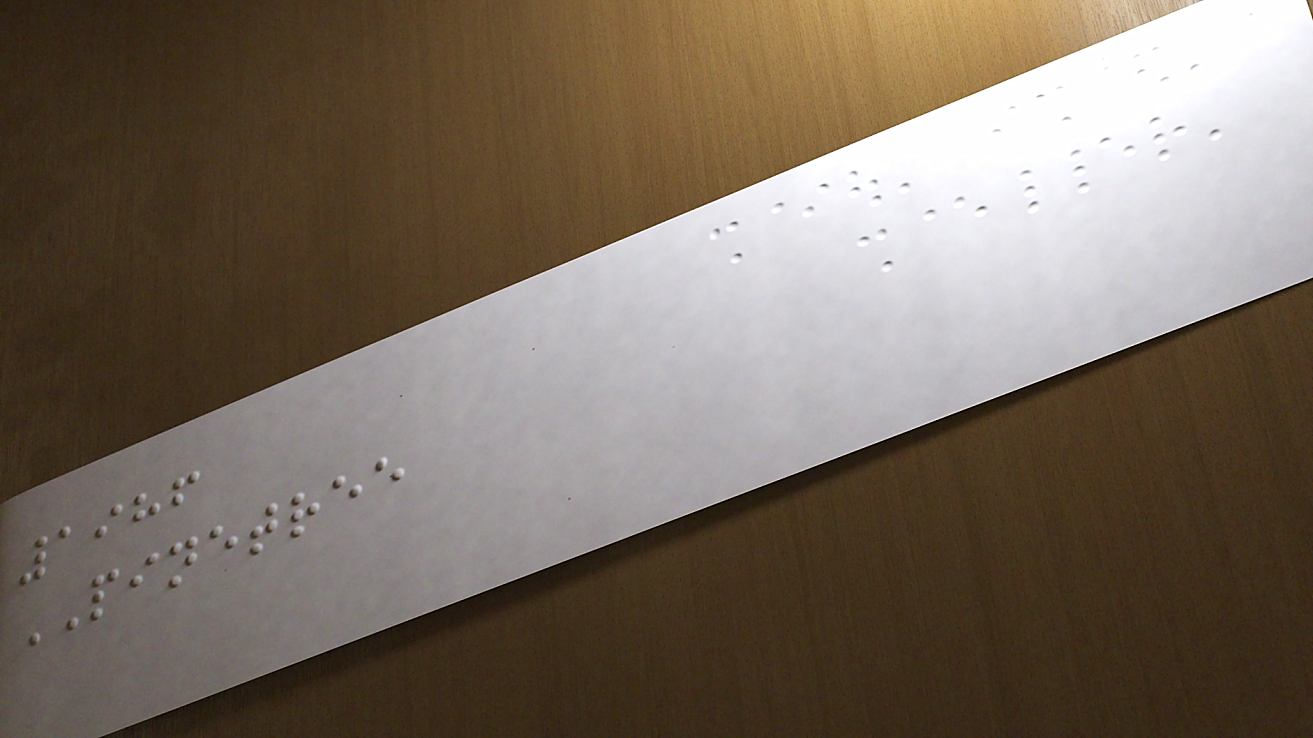1986
PINETREE
